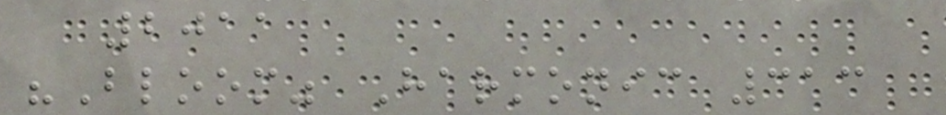2011
"Bloom" Harmonic 313
